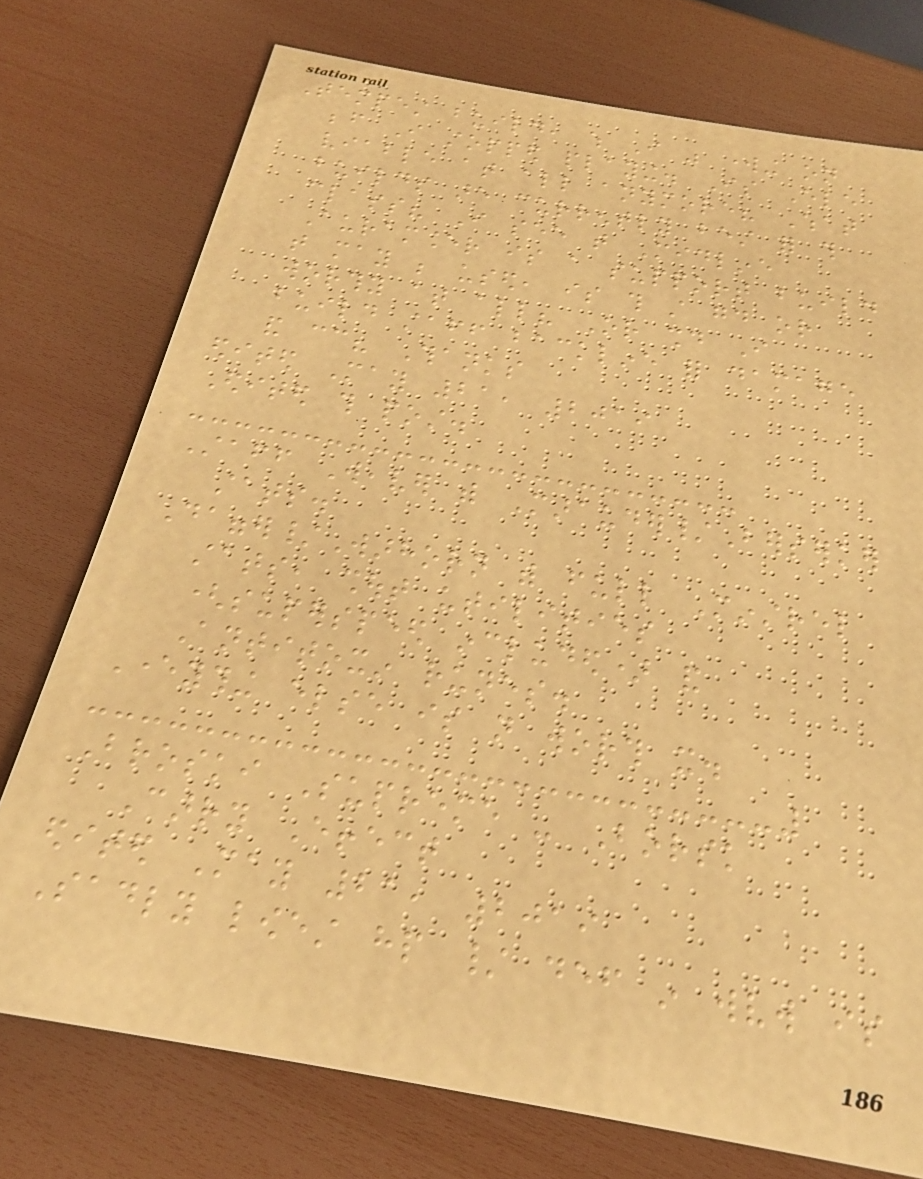Tempest build, which I was working on
before I stopped playing. Is Ele
viable at all anymore? What
builds are currently best for this
class? I see that Midline
Auramancer is a support build
that may be used, is this still good or
worthy at all? Or should I
build staff backline for damage
and cc? Thanks
edited May 21, 2019
Edited this post.
Staff Weaver with Marauder/Berserker
stats.
Dagger/Warhorn with full Minstrel
stats, shout utilities
(superspeed included) and
Antitoxin runes.
Everything else is not worth it.
Broski Supreme - Borsk
Carry Effect
edited May 21, 2019
Sadly lowest hp / def in wvw is
